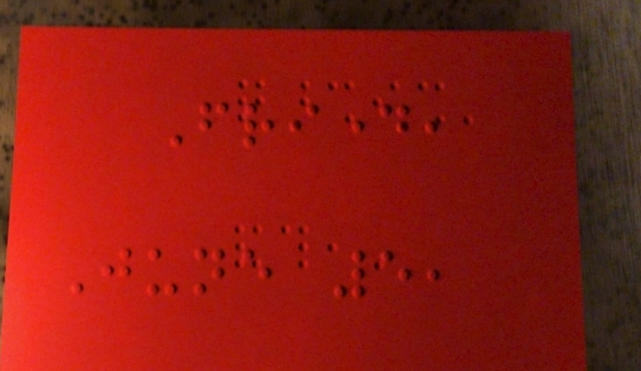Friday,
June 5,
